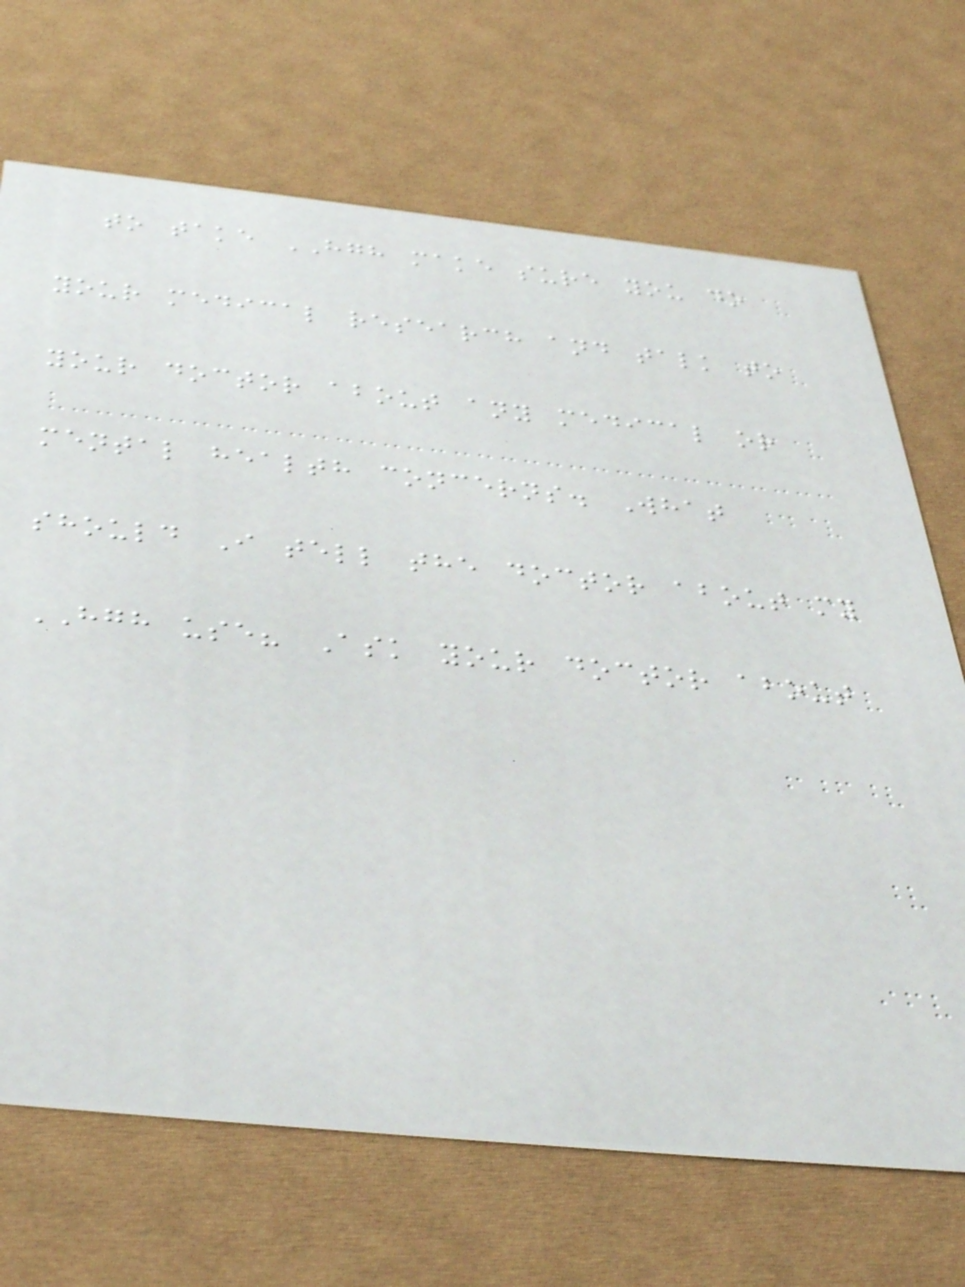to take HGH make sure you do
your medical research and talk to
your doctor about any medical or
mental health concerns. What
should I tell the doctor about my
HGH use? Ask your doctor about
